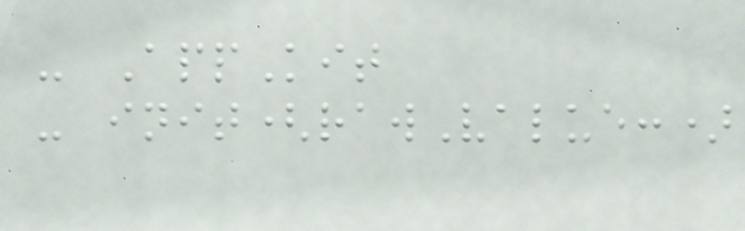- AppKit
- init(rawValue:)
